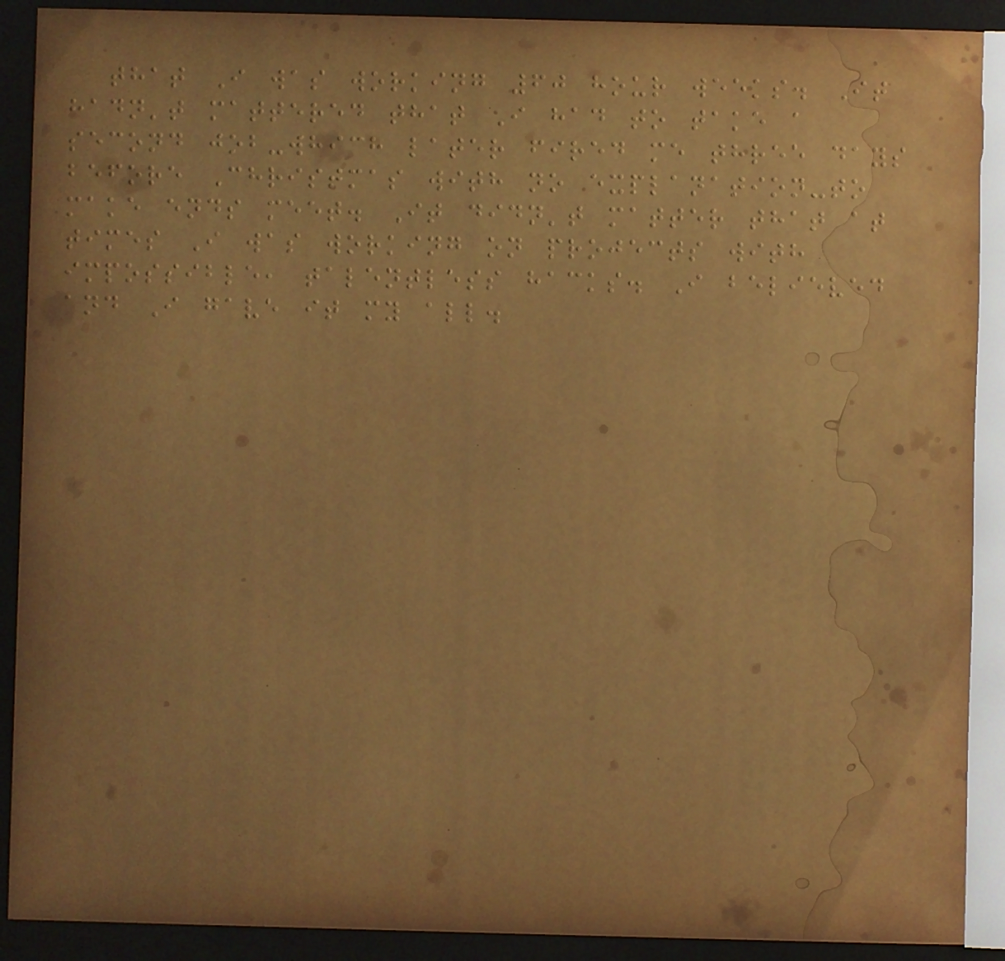that I was working 60 hour weeks. It
hadn't mattered that I had to take a
second job-which later fired me three days
before Christmas with no explanation-to
make ends meet. It didn't matter that at
times I was working on projects with
impossible, talentless hacks. I believed
and I gave it my all.
